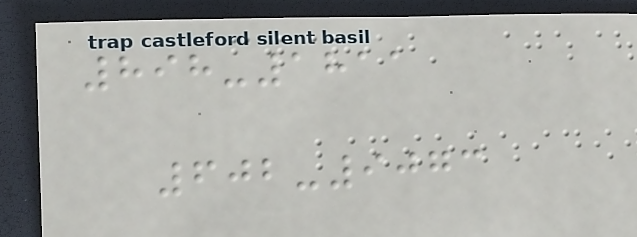898-1811
602-9073
